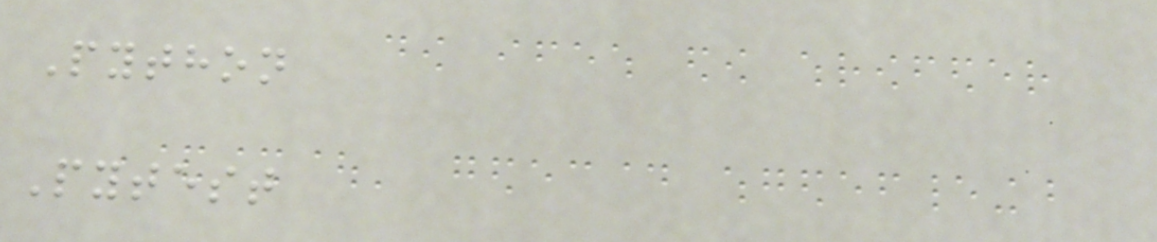Python
Pytest
